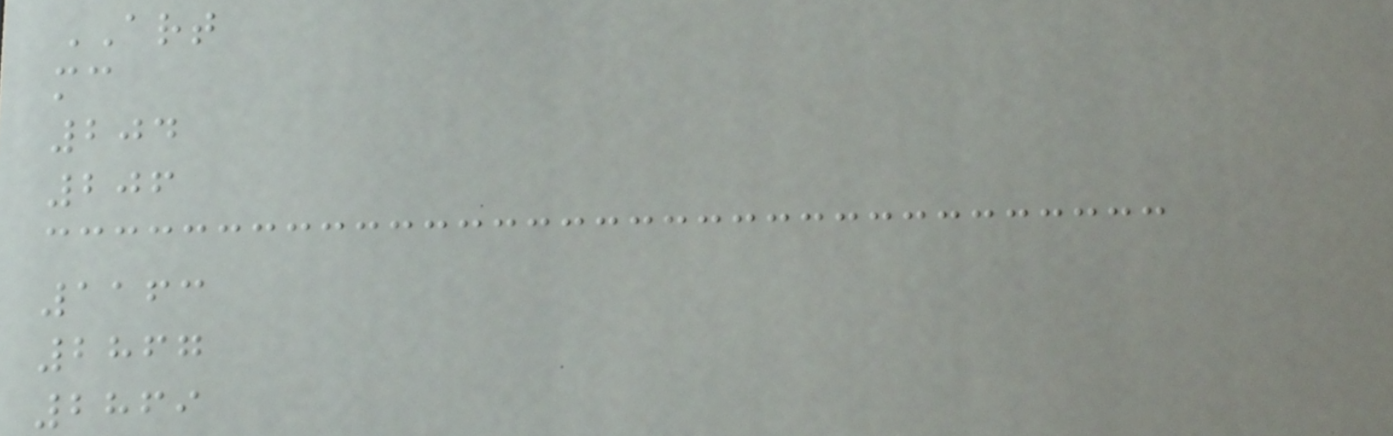ART
mc
204
206
1163
2867
2869
